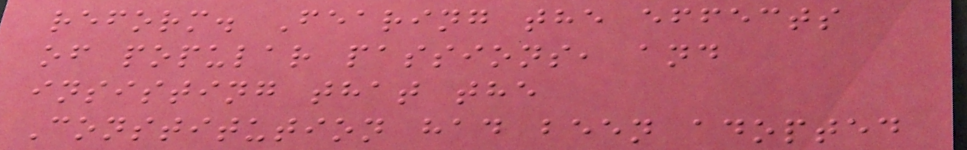reform. Fearing the effects
of popular passions, and
insisting that the
Constitution had been adopted
